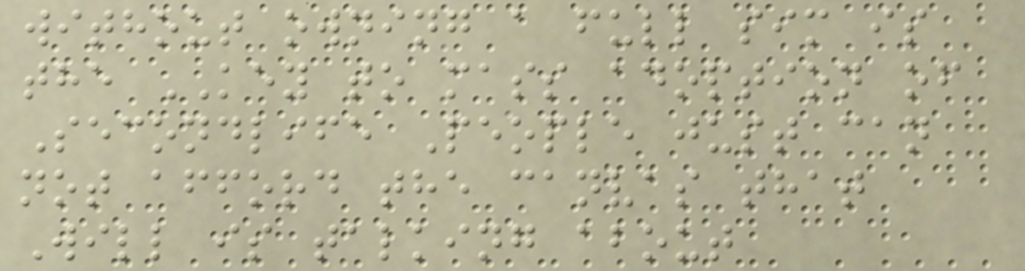without owning a full sim is
the KEY to mass adoption of
Secondlife People just can
not afford the canvas that
Will is talking about
